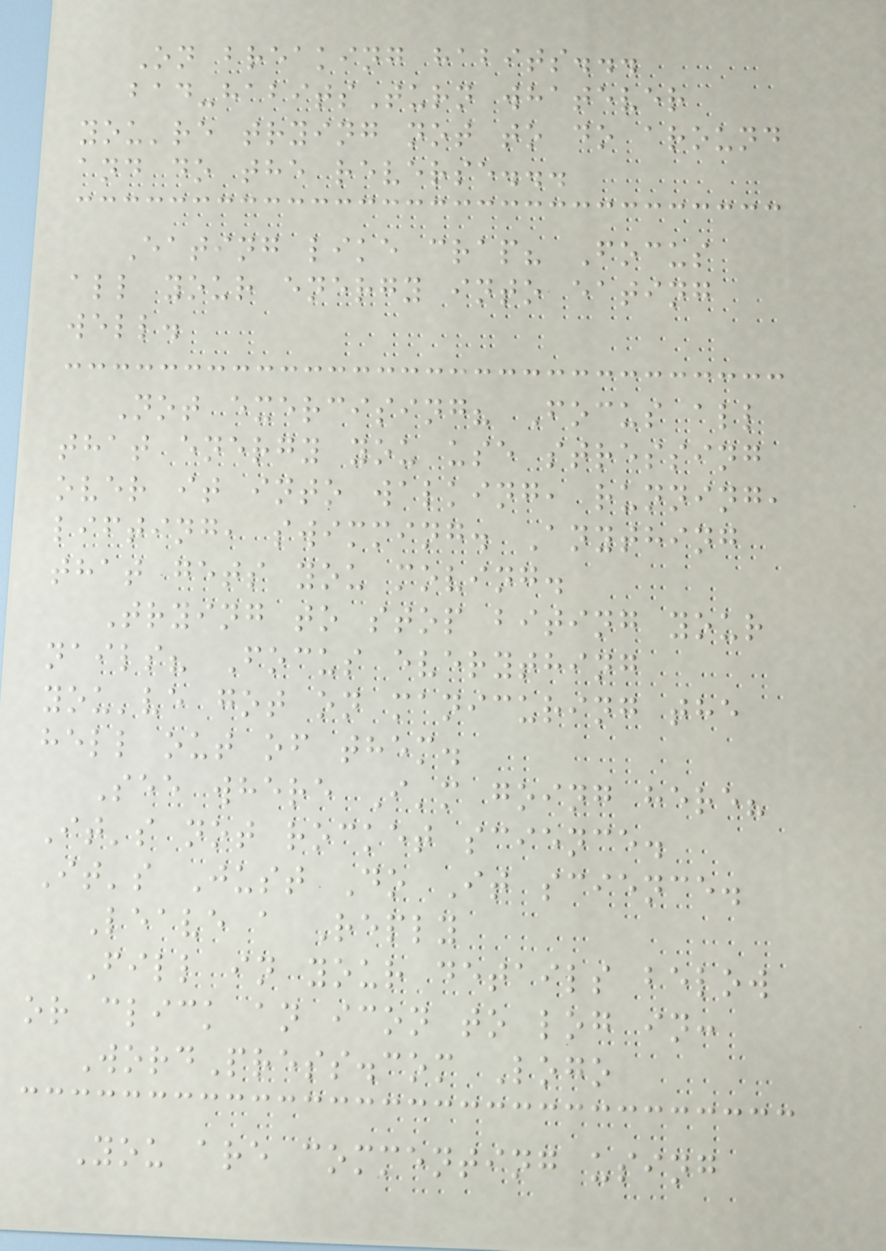On breaking habits...
bad-habitsTurn whatever
you're trying not to do around
and do the reverse...
Eating like crap? Focus
all your energy into eating
well.
Not exercising? Focus all
that energy you use stressing
over it into walking, running,
lifting, swimming. Anything
that gets you moving.
Trying to stop biting your
nails? Focus everything
you've got on manicuring the
hell out of them.
See where I'm going here?
It's not rocket science.
It's Just Do It science.
Leave a Reply
Fill in your details below
or click an icon to log in:
WordPress.com Logo
You are commenting using
